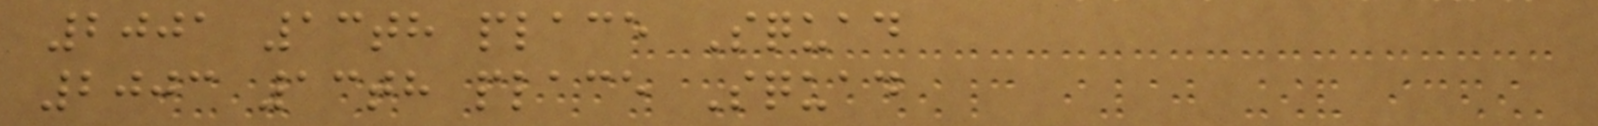2001 13th place Squad
2003 13th place Squad
